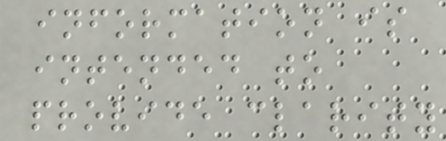information is
intended to
provide clarity
